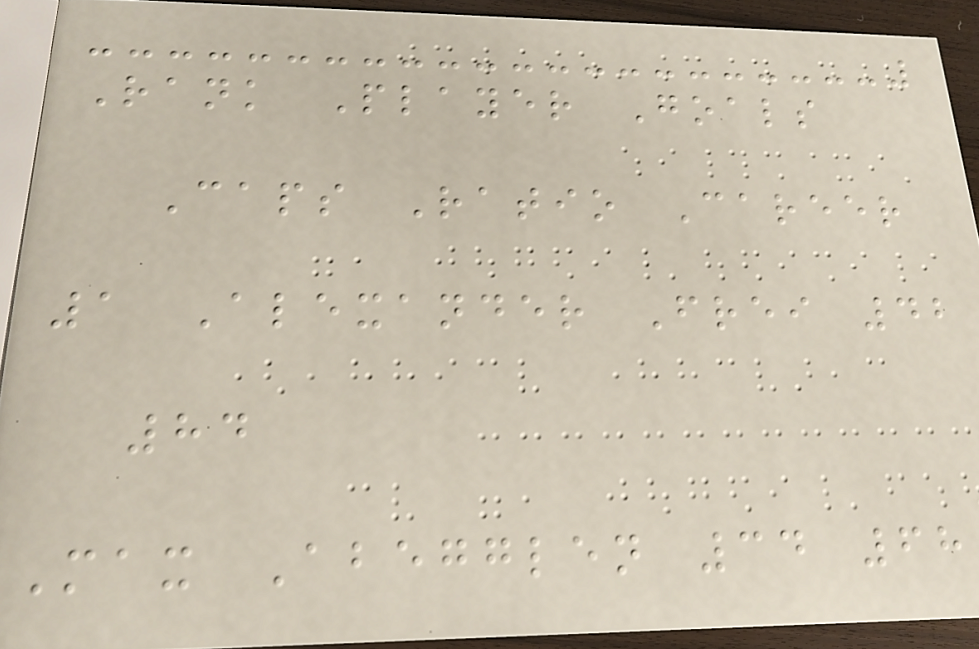Rank Player Goals
Caps Ratio Career
1 Alexander Frei 42
84
Max Abegglen 34 68
